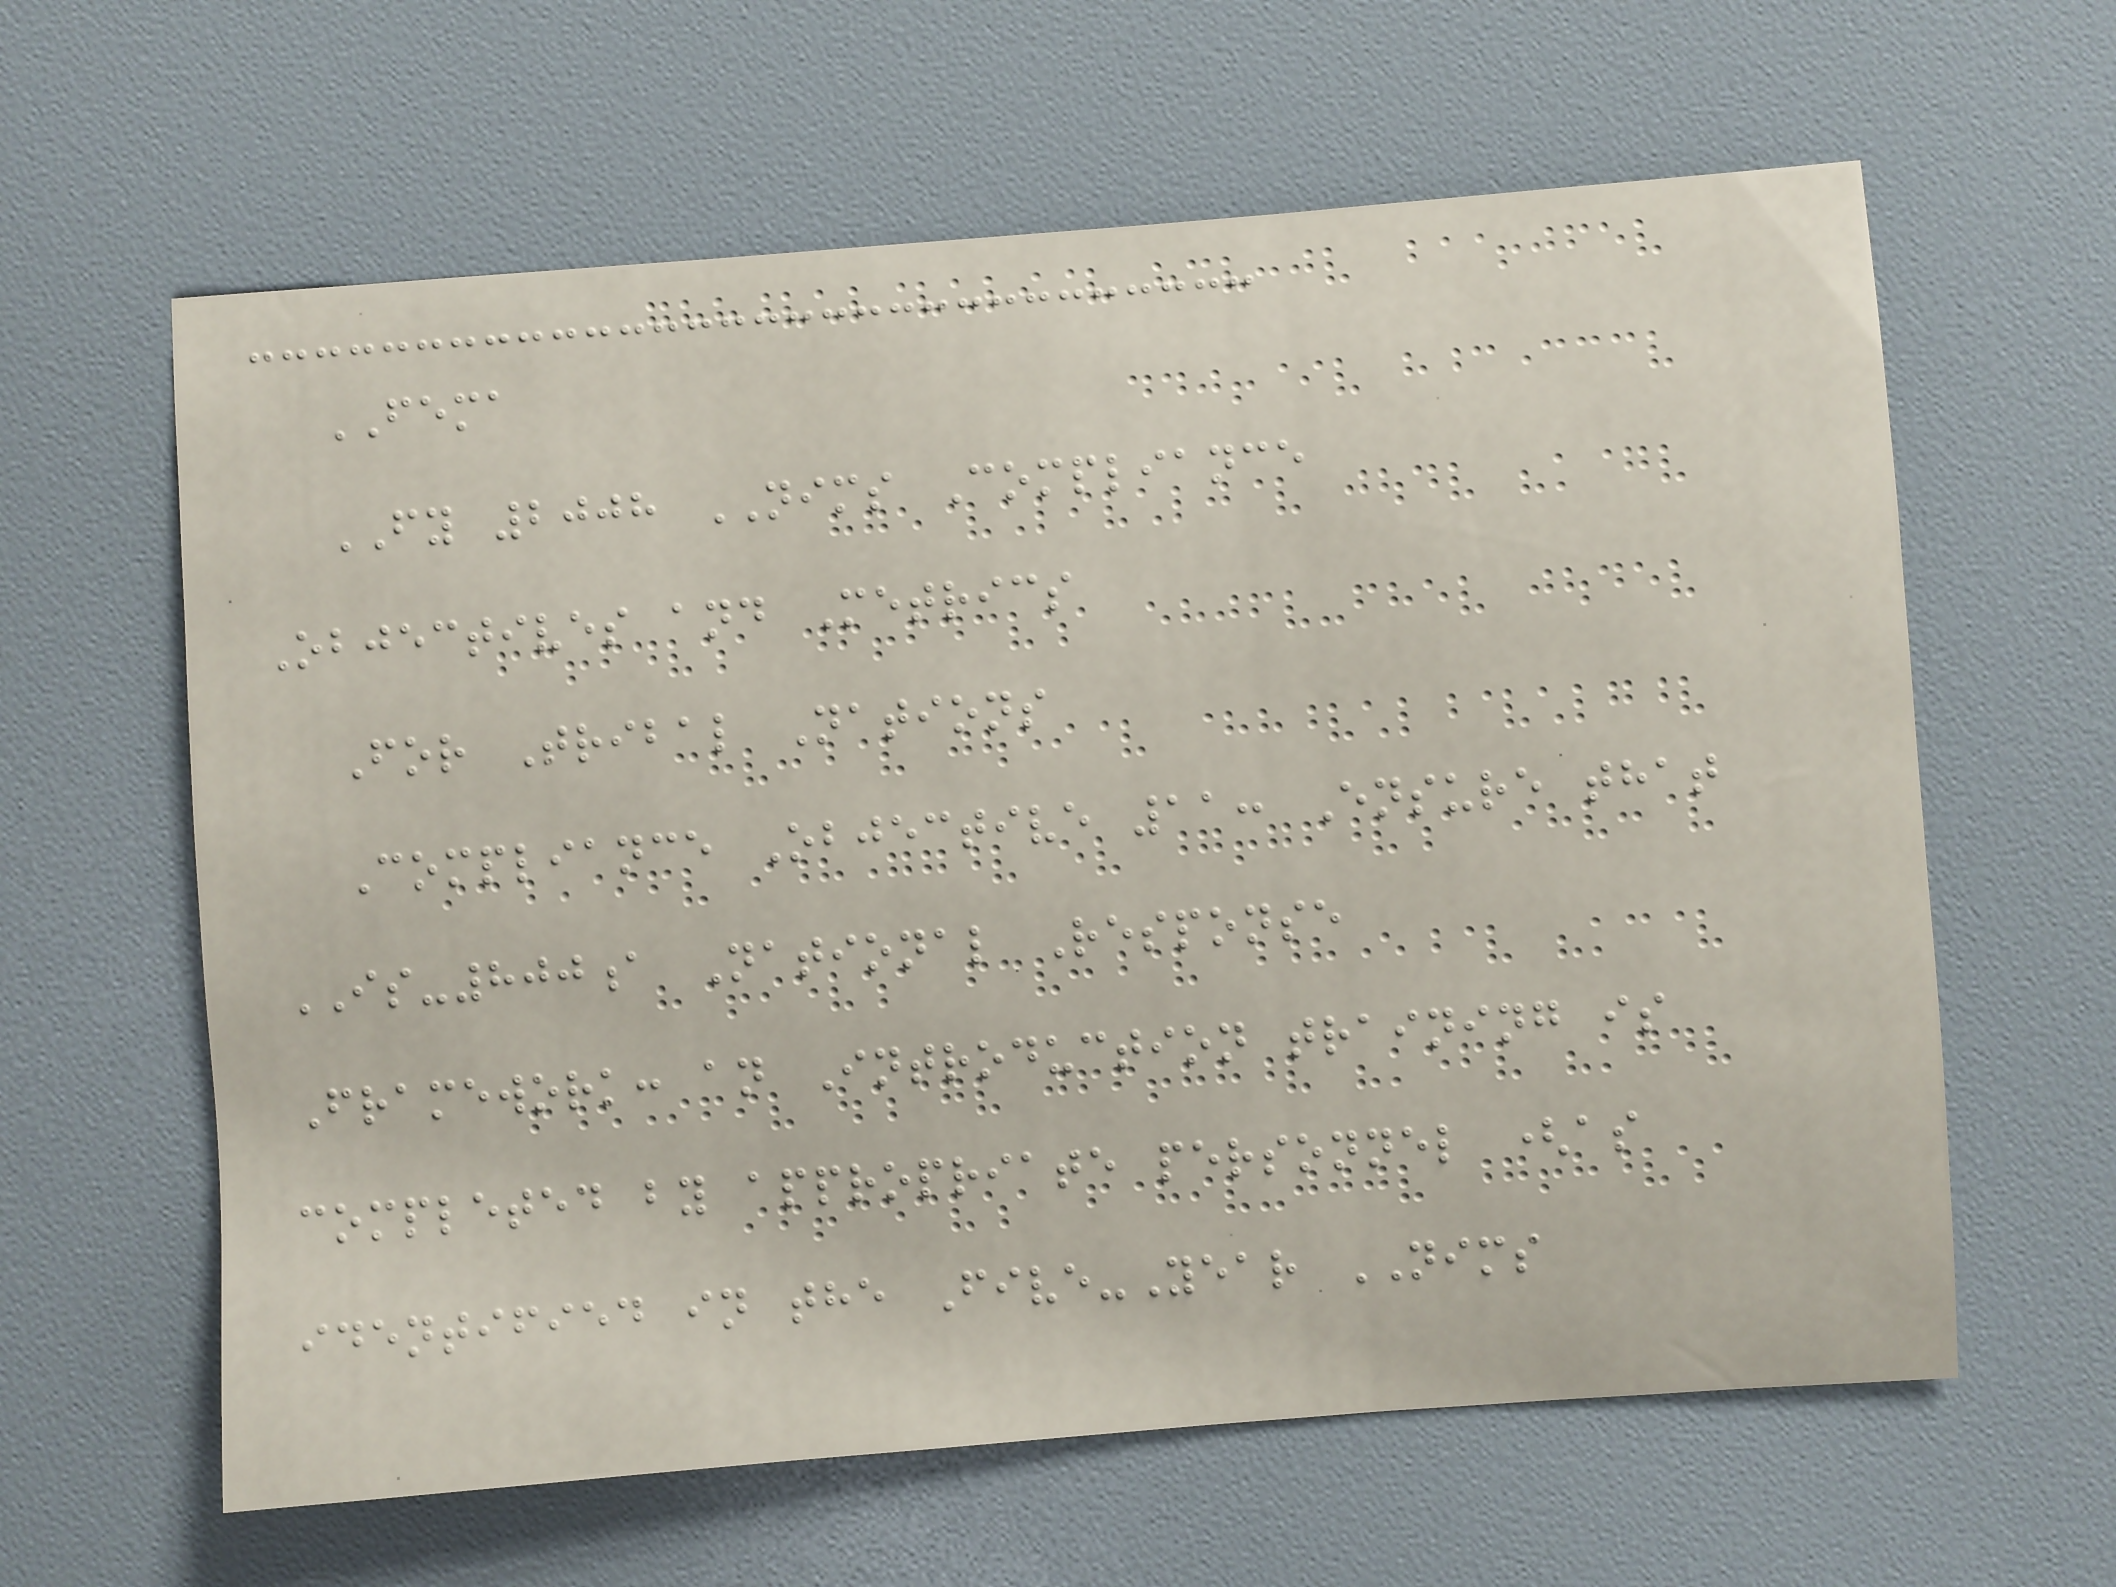FEMA
FY 2008 NIMS Compliance
Objectives and Metrics
For Tribal Nations
Compliance Objective 11: Ensure that
IS-800a National Response
Framework: an Introduction training is
completed by appropriate personnel (as
identified in the Five-Year NIMS
